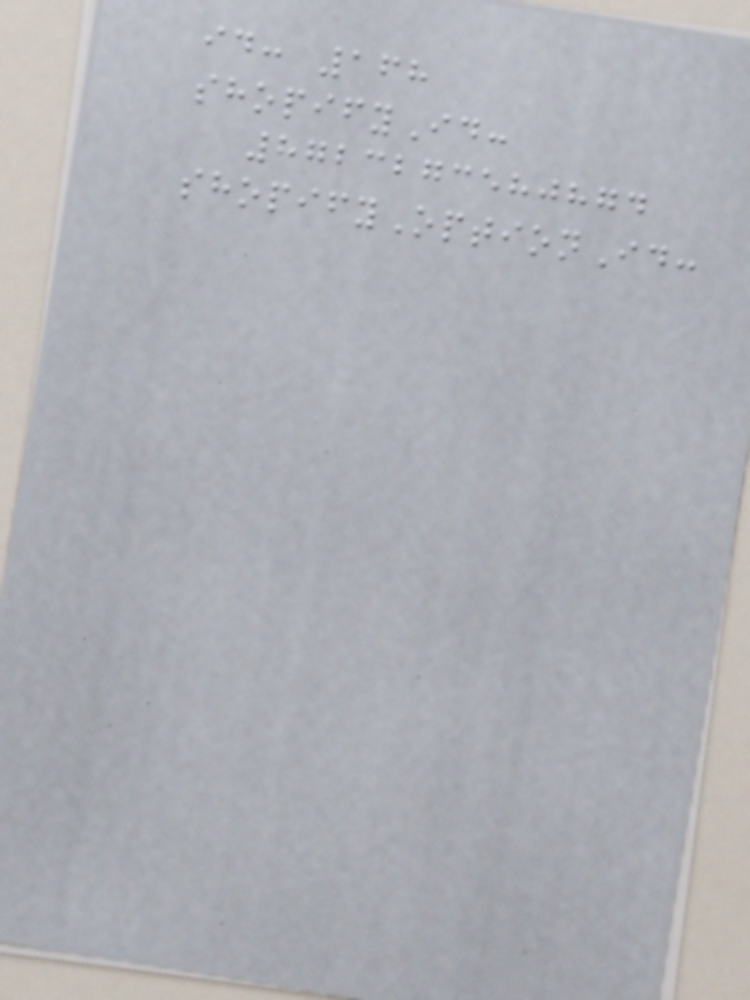id: 168
shopifyId:
8723273580874
shopifyOptionId:
